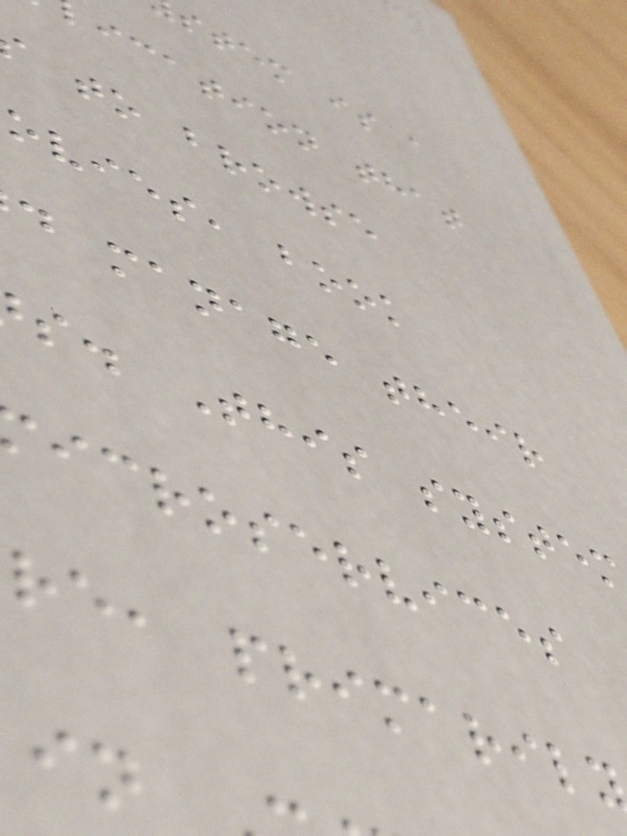stem is a
ication that
to browse
ovies, book
d manage their
s. This syste
icroservices
re, primaril
